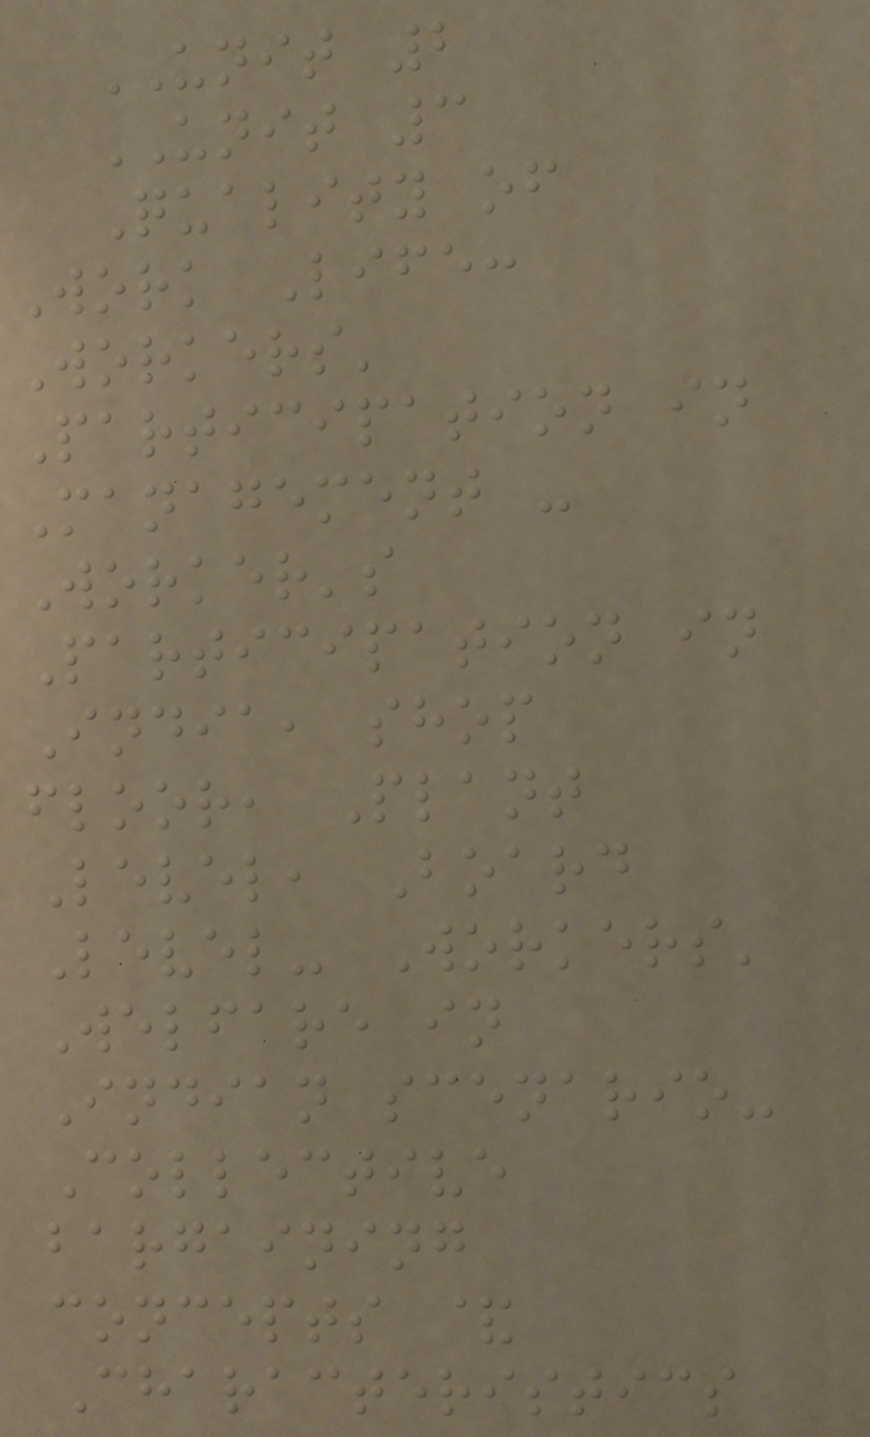UNIT 2
UNIT 3
Quality of
Work Life:
Workers'
Participation in
Management -
Worker's
Participation in
India, shop
floor, Plant
Level, Board
Level- Workers'
Welfare in
Indian scenario-
Collective
bargaining
concepts &
Characteristics
